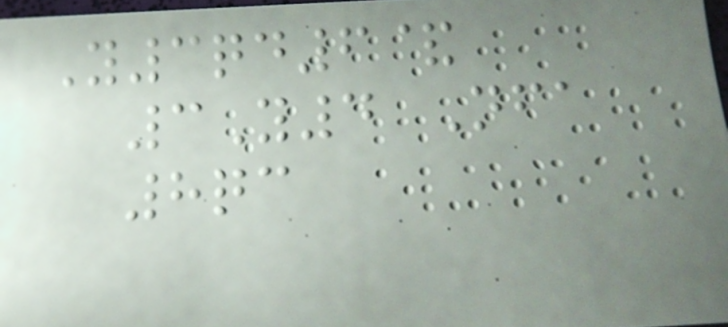Y3qd6&
3Y4 Nfa
8qc
